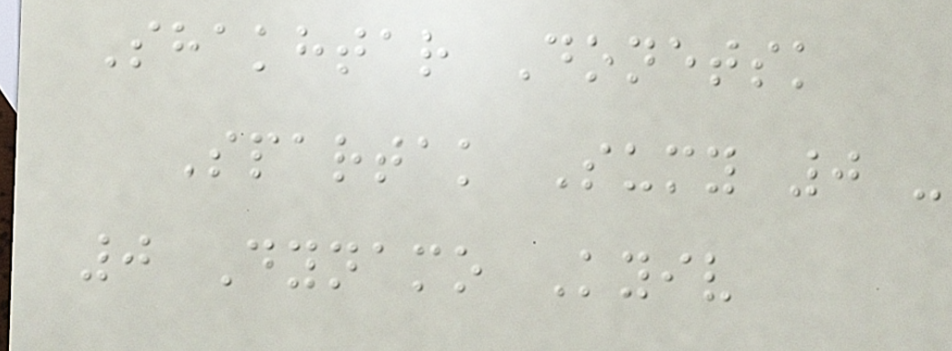Shakhtar Donetsk
Spartak Sumy 0 -
0 Dynamo Kyiv
